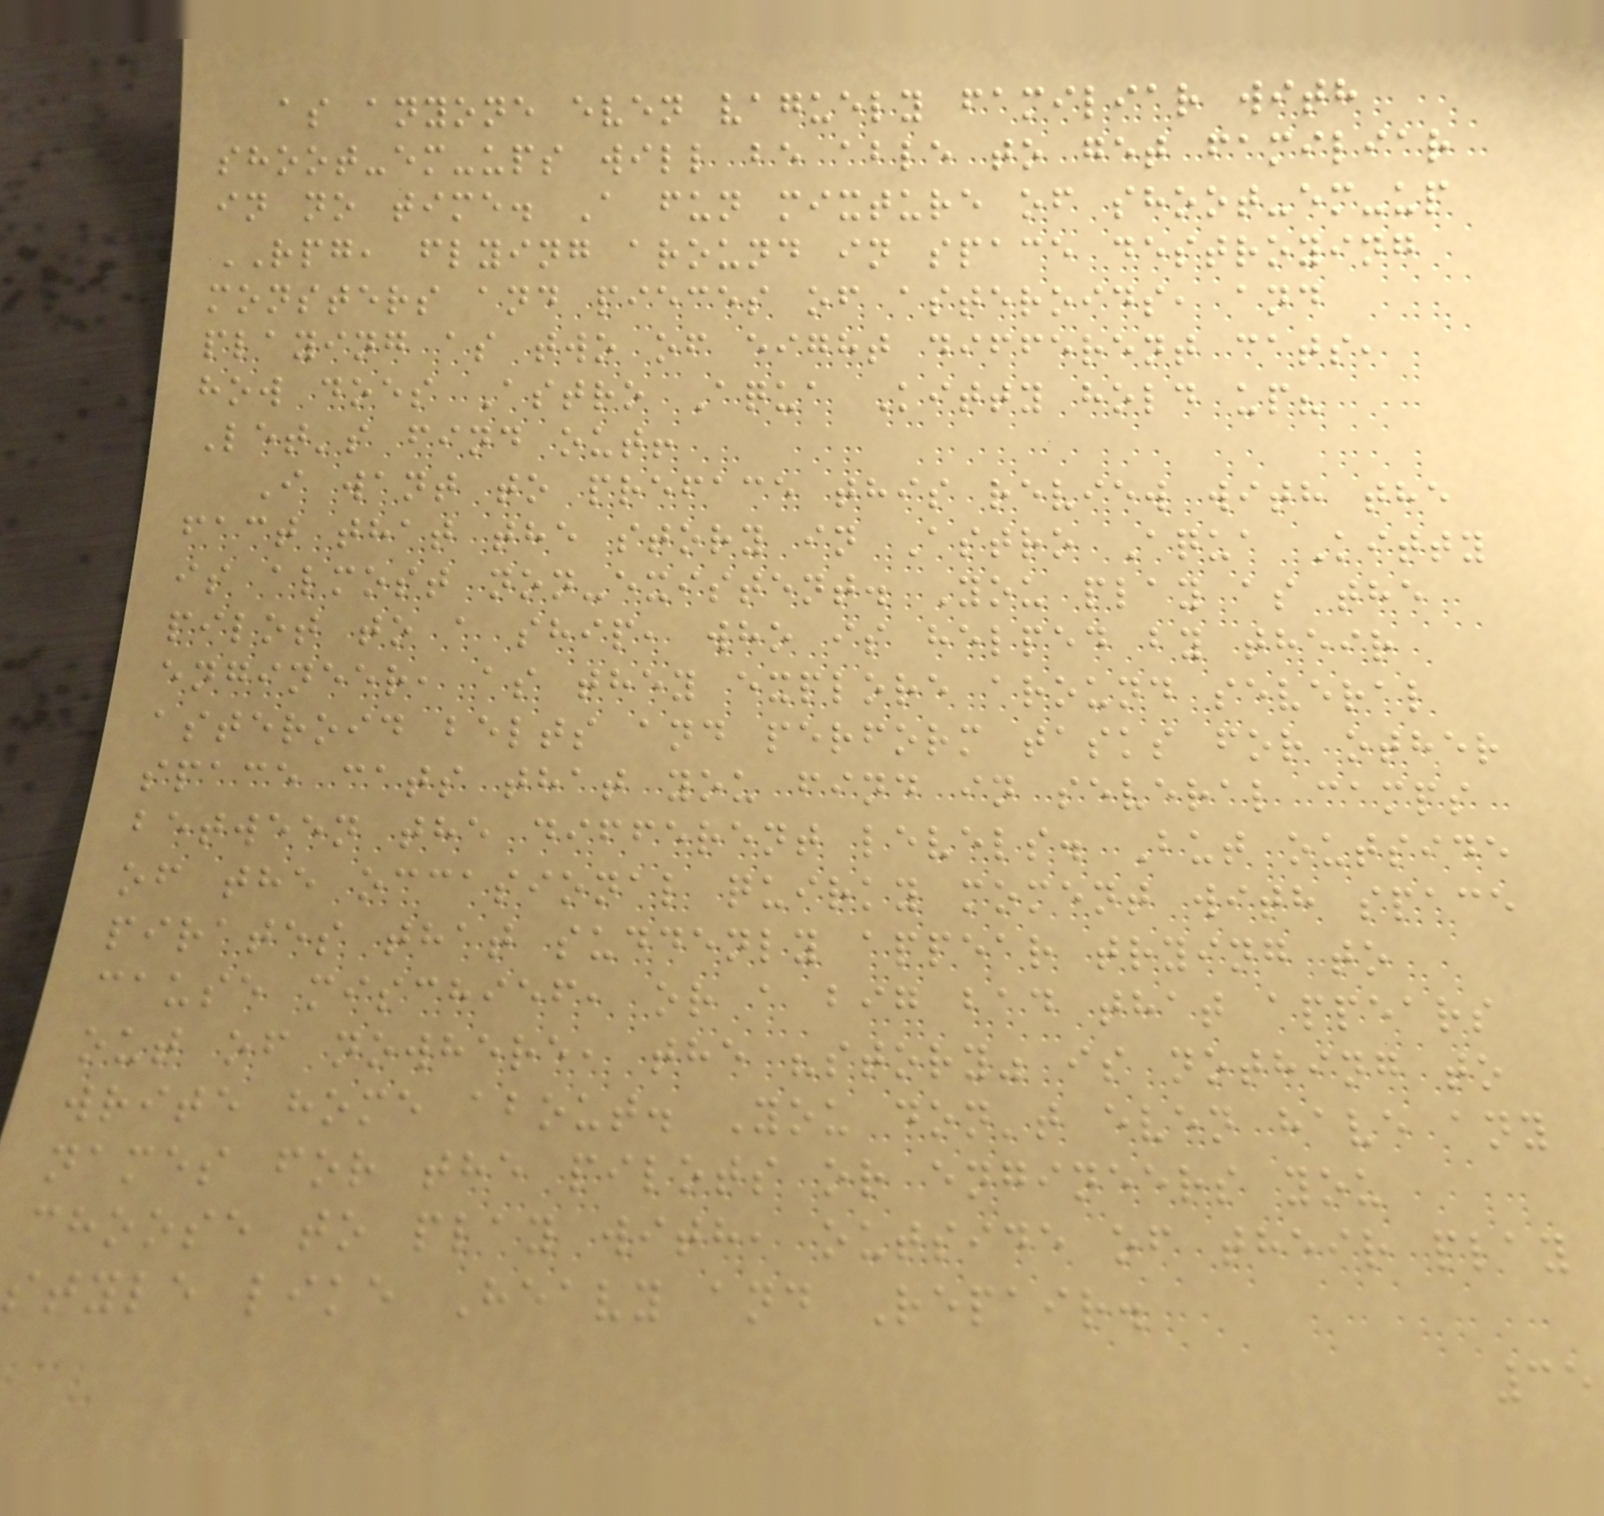as anyone even vaguely familiar with
shoot-em-ups will be able to get familiar
in no time. A fun mixture of shoot-em-up
RPG, flying around in space destroying
monsters and pieces of asteroids, and
playing as two of eight different cats,
how does Astro Aqua Kitty hold up?
Let's find out!
I want to preface this review with the
fact that the story in Astro Aqua Kitty
is almost non-existent. You play as the
pilot to a ship, who is helped by their
engineer, as they explore around several
asteroid belts and perform tasks for other
space cats that you find in several camps
between the different levels. But outside
of the occasional quirky moment with space
pirates that suddenly appear trying to
cause mischief, or a big bad that appears
out of nowhere, the "story" is nothing to
write home about. You don't even have any
names for the pilots or engineers you
choose to play with, outside of their play
style like Heavy and Repair.
35
